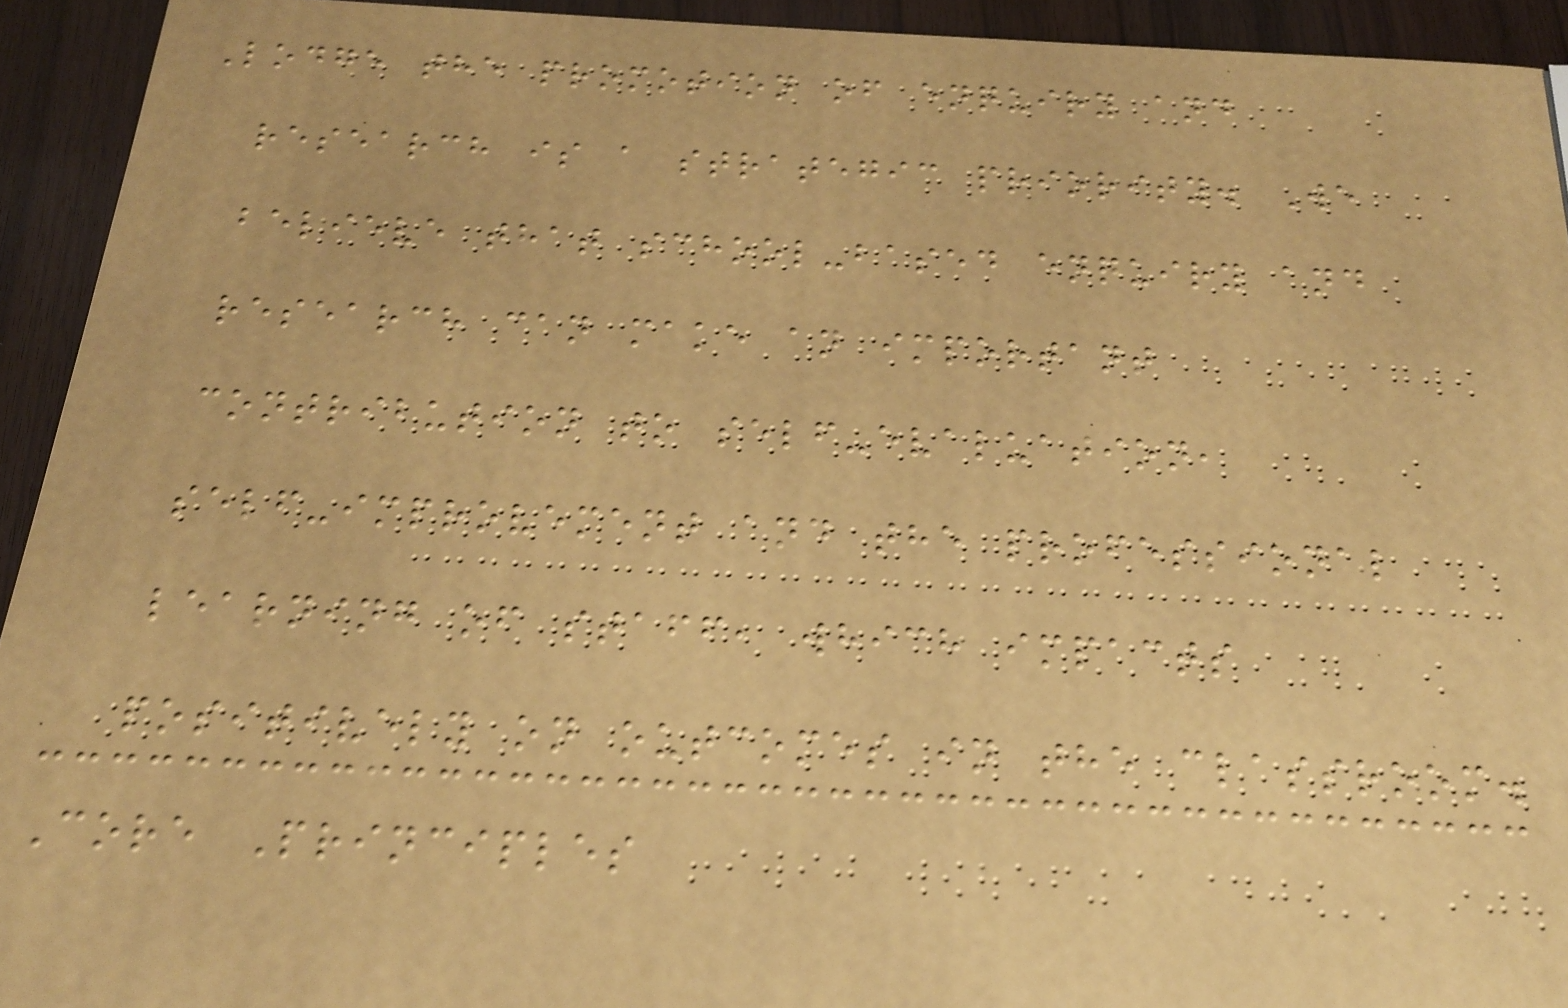Lodge the promotion of enquiry and
research is a strategic priority. We
believe that school-based enquiry and
research can make an important
contribution to self-evaluation,
self-improvement and the professional
learning of staff, which impacts
positively on outcomes in the classroom.
Core Principles
